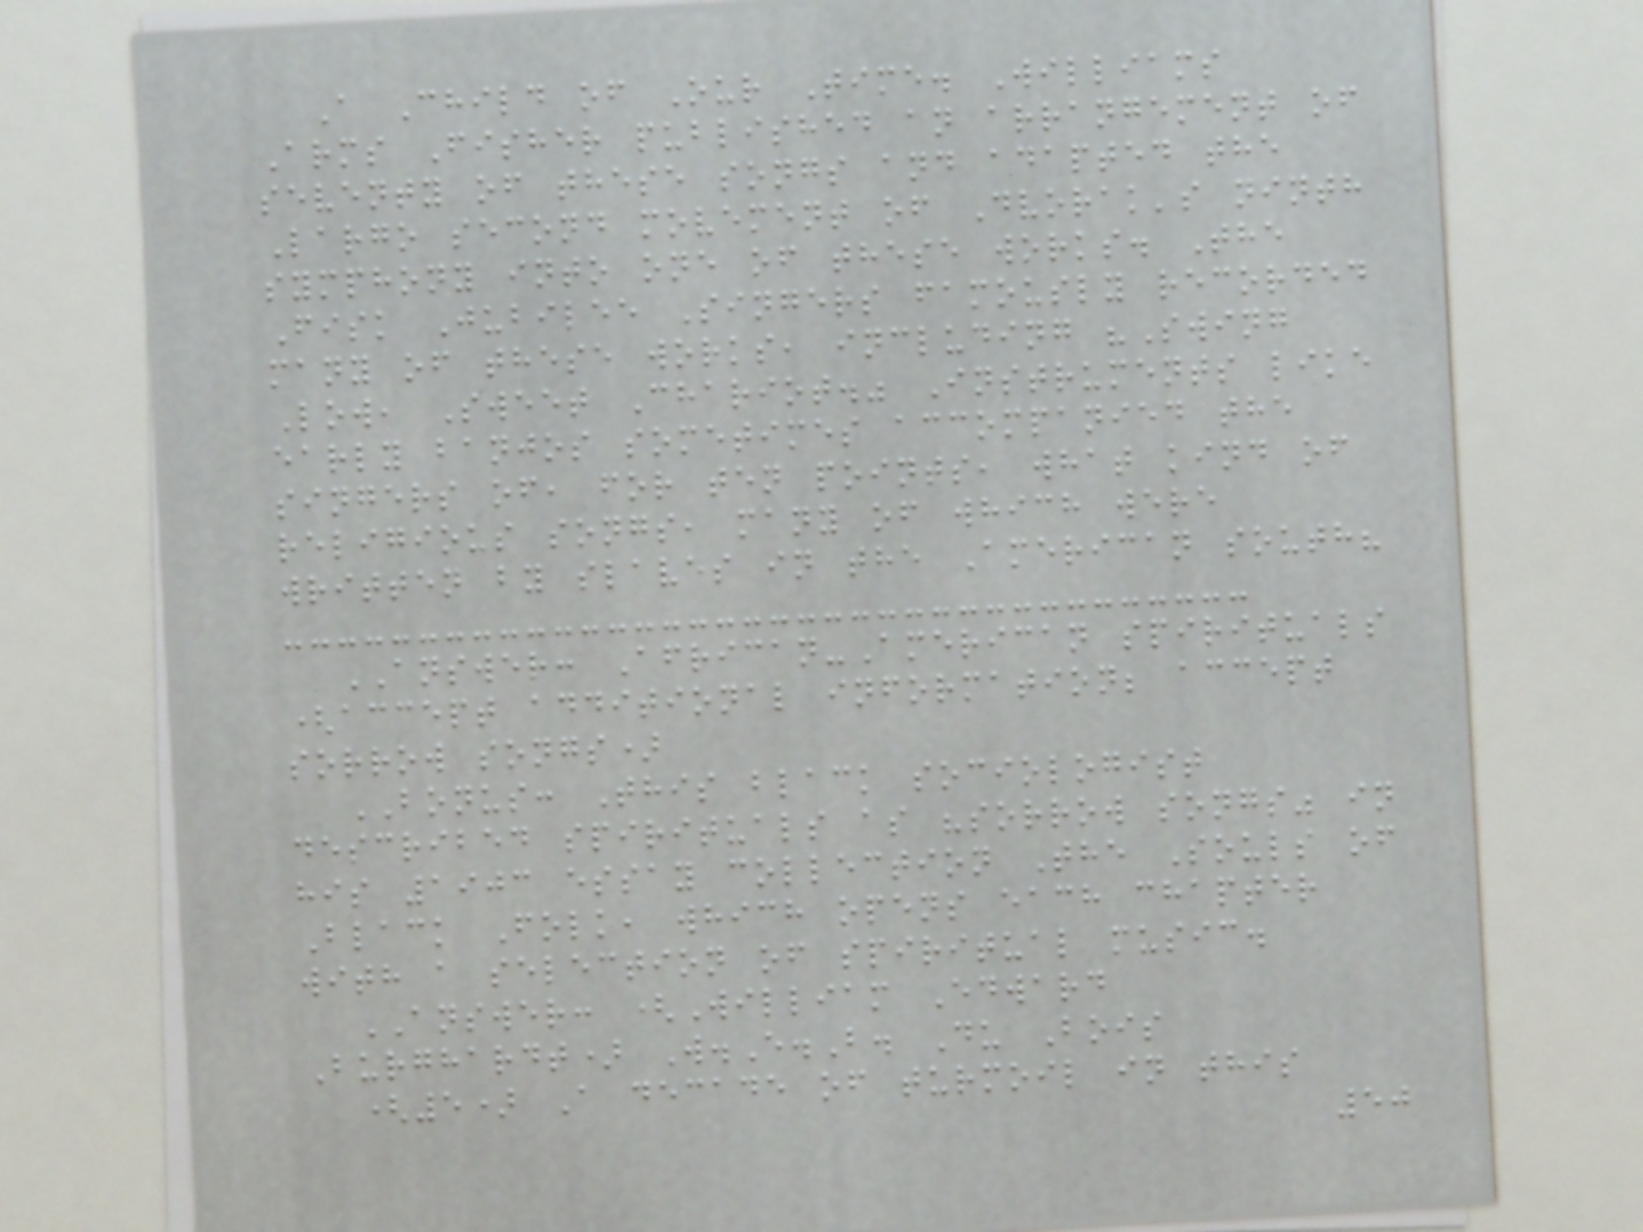A Child of Our Time. Williams
Arms Fisher published an arrangement of
seventy of these songs and adapted the
Largo second movement of Dvorak's ninth
symphony into one of these works. The
Fisk Jubilee Singers famously recorded
many of these works, including "Swing
Low, Sweet Chariot." Instruments like
early banjos sometimes accompanied the
singers of, for ten points, what kind of
religious songs, many of which were
written by slaves in the American south?
ANSWER: African-American spirituals
(accept additional information; accept
sorrow songs)
BONUS: This black sociologist
described spirituals as "sorrow songs" in
his 1903 essay collection The Souls of
Black Folk, which opens each chapter
with a selection of spiritual music.
ANSWER: (William Edward
Burghardt) W.E.B. Du Bois
(5) A decade of turmoil in this
50
